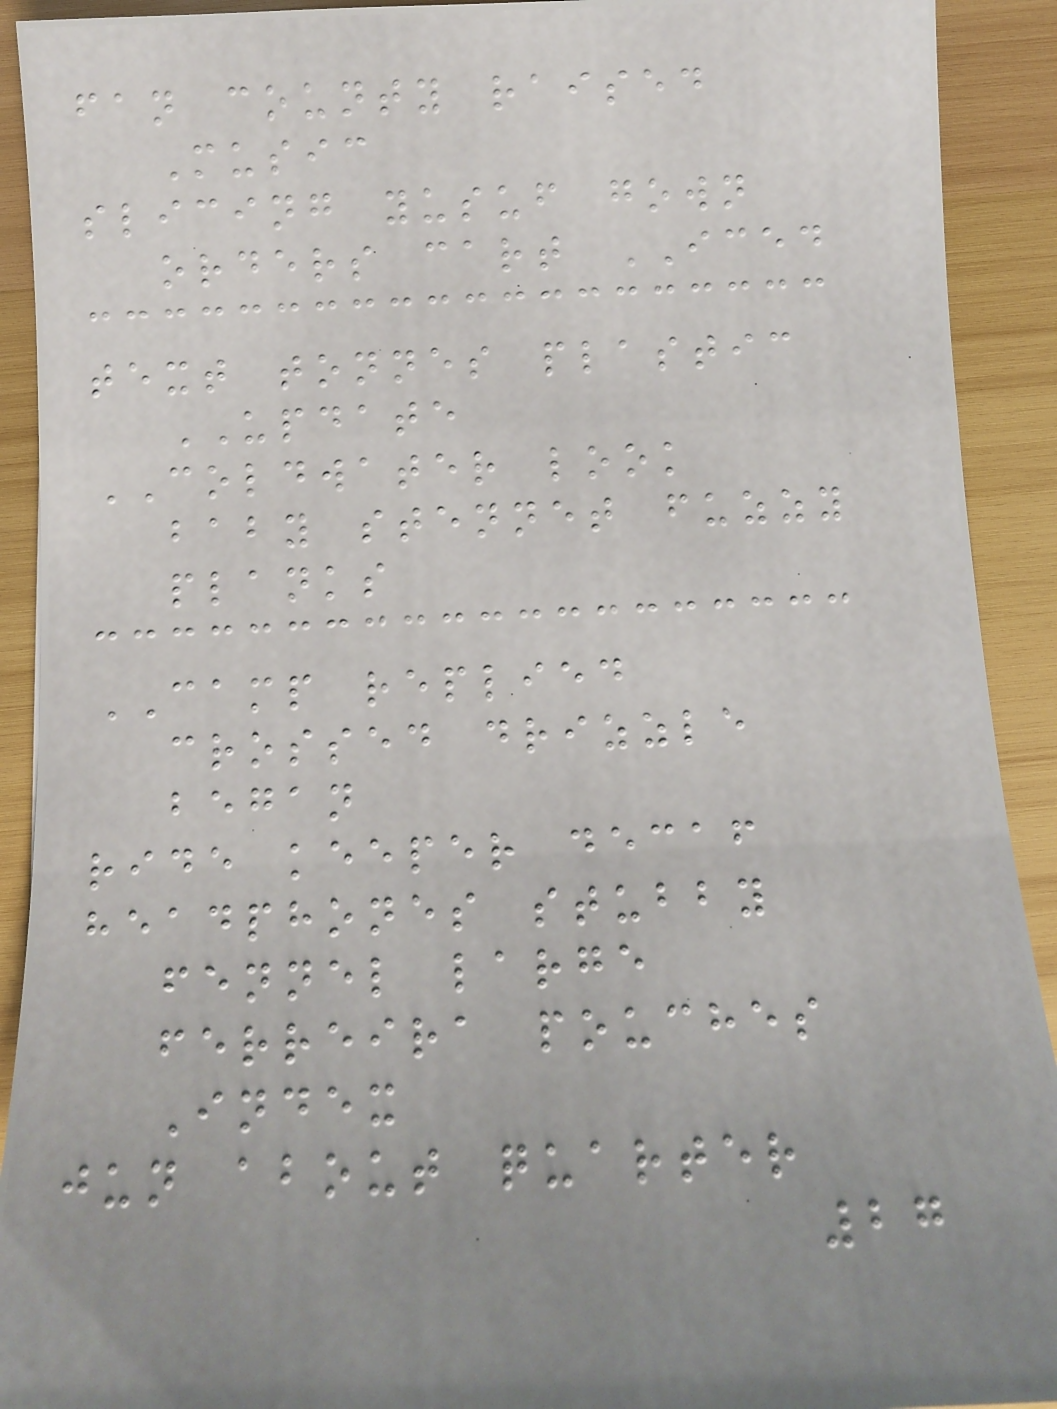fan county raised
Music
slicing yusuf gown
orders cart ICED
text tonnes plastic
UPDATE
COLDWATER look
baby stennet fuzzy
planks
CAMP replied
crossed drizzle
began
ride keeper decaf
headphones stubby
fennel large
ferreira pouches
Index
jun about quarter
27
